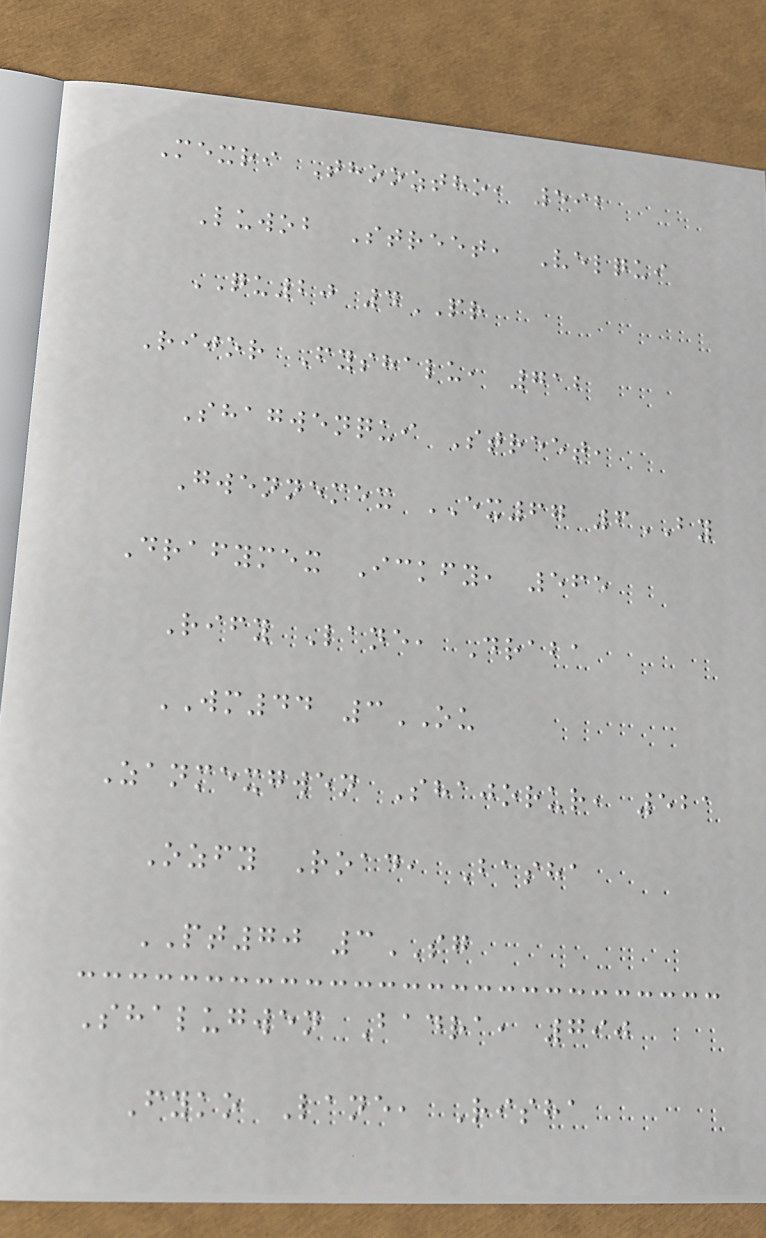Mexri Thooztho, 592
Luwob Street, Velqui
QU20 4PR
Rijor Fyshalu, 712
Shagwenqui Street,
Gwennemex EX67 6BY
Drafymex Ickfy, 565
Rify Lane, Draba
WM44 3OU
Zanmexgwen Shajorur, 521
Ozfy Road, Basha
PT70 3SG
Shalugwen Badra, 790
Fyko Lane, Risha
